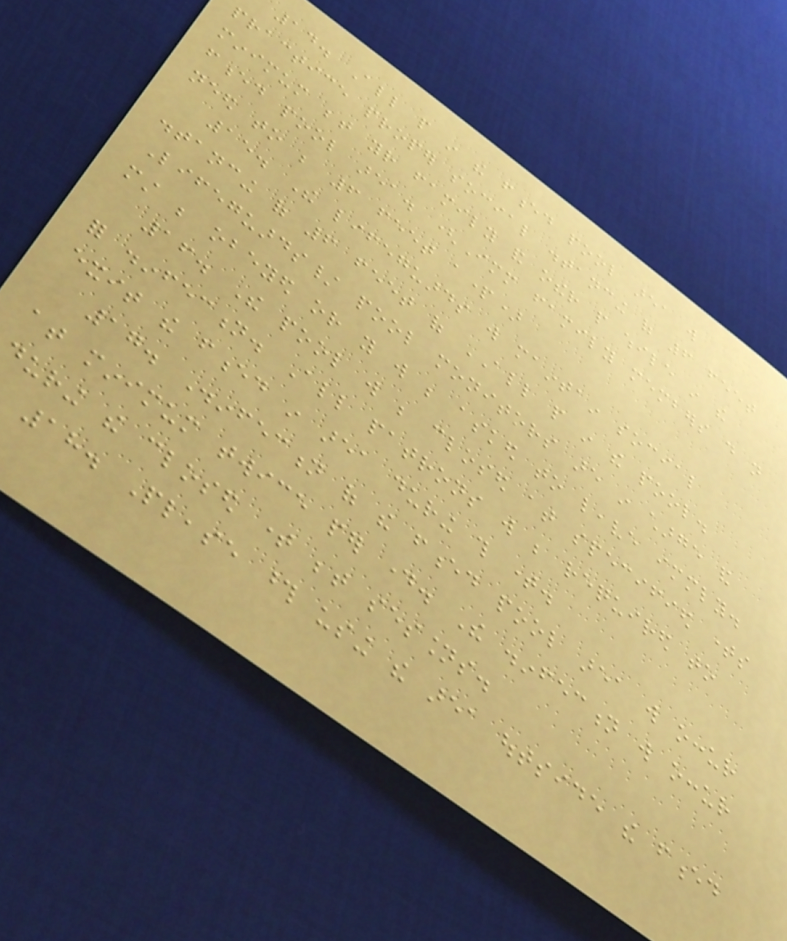14. All people in the fenced pool area will
practice proper social distancing of 6 feet
minimum between your family and other people while in the
fenced pool area. (Immediate family members do not
need to be 6 feet apart)
15. The lifeguards will maintain social
distancing of 6 feet of ALL people in the pool.
Lifeguards/ pool monitors are in charge and
must be obeyed or you will be asked to leave immediately.
16. The pool will be closed at specified times
for disinfection. All patrons will be required to
exit the fenced in area during this time.
17. Disinfection of the fenced pool area will occur
at minimum twice per day. The disinfection will occur
during the closed time between sessions.
18. Please those using the area outside the fenced
